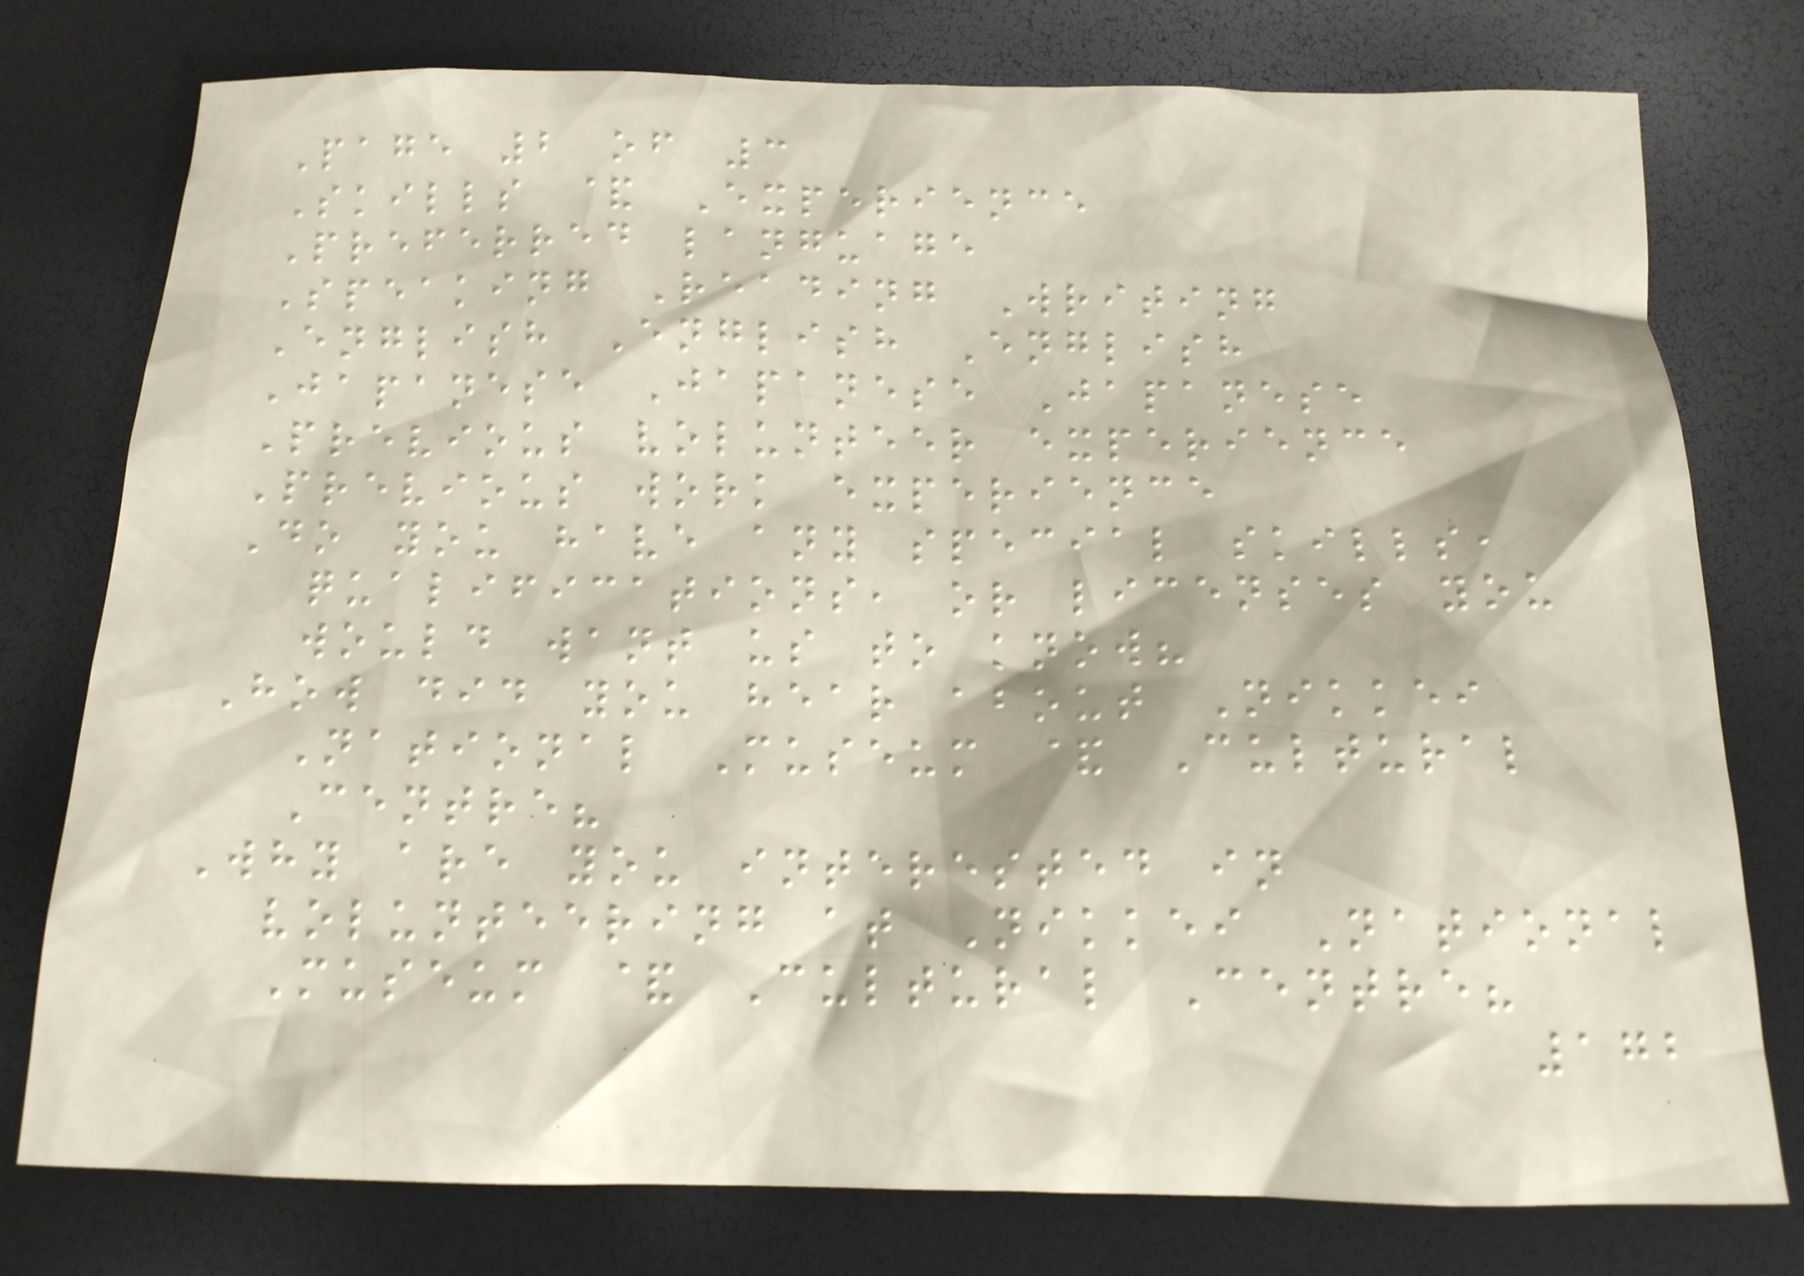Page 2 of 3
Skills & Experience
Preferred language
Speaking Reading Writing
English English English
Japanese Japanese Japanese
Previous volunteer experience
Previous work experience
Do you have any special skills,
qualifications, or licenses you
would want us to know?
How did you hear about Nikkei
National Museum & Cultural
Centre?
Why are you interested in
volunteering at Nikkei National
Museum & Cultural Centre?
172
